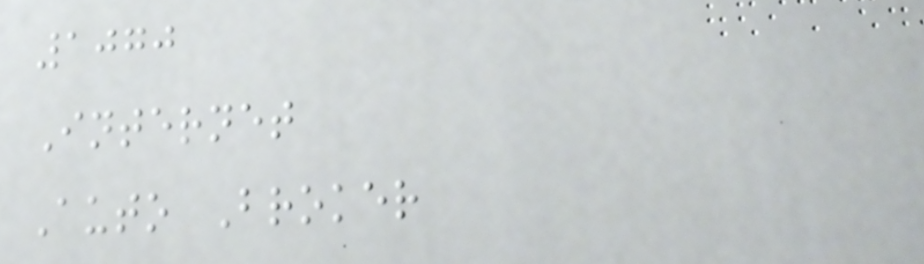1070
Internet
Auto Broker
